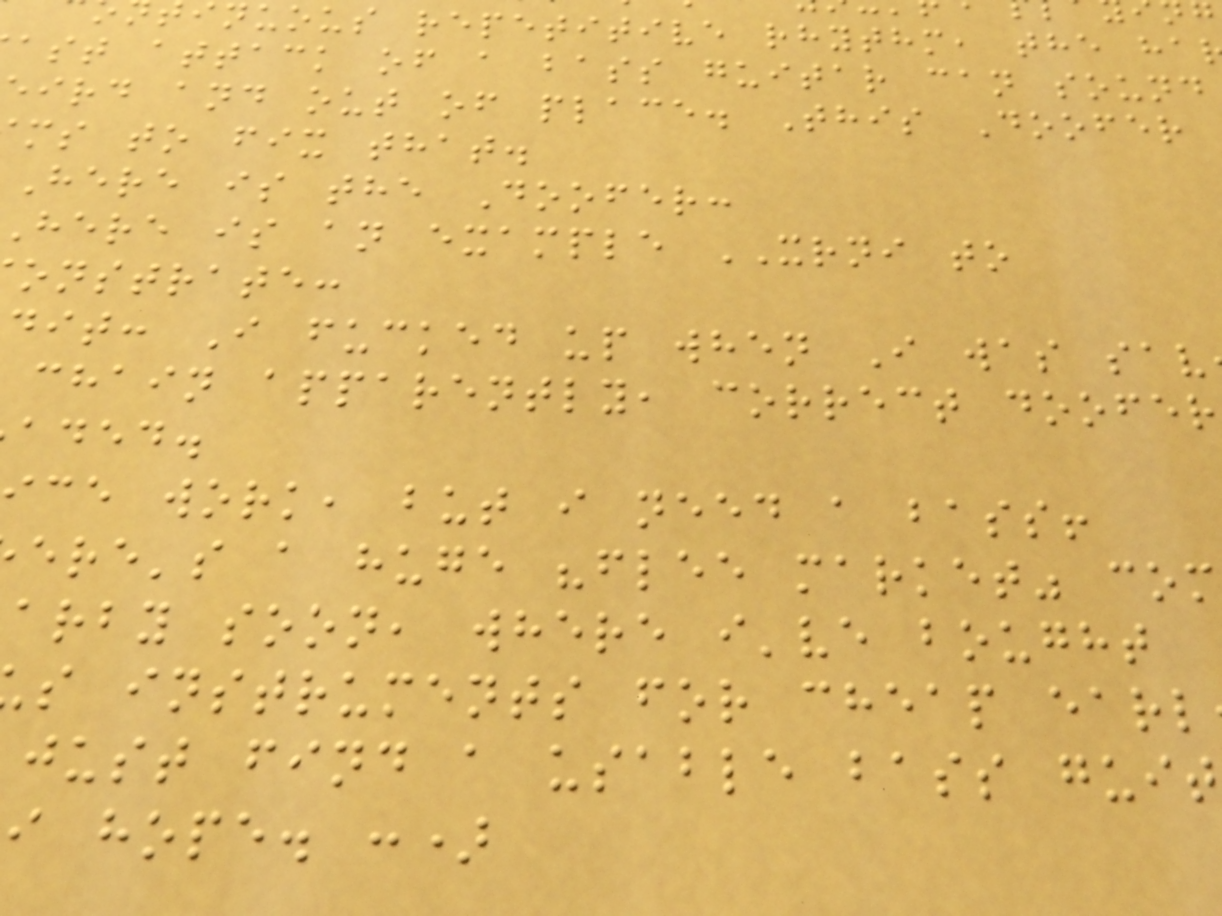nuous repetitive rhythm, the ha
ast attack of a bass guitar can sound
eird and out of place. This Doofer
ms to fix that.
Here is the Doofer:
here is an example XRNI to
onstrate:
dit: I fucked up when I was sav
chain apparently, correct doofer
aded.
ce work, but i need a bass!
ere's a huge "flee market" com
arby soon, where i've bought
s instruments for cheap earl
just find a usable bass guit
i hope. :)
